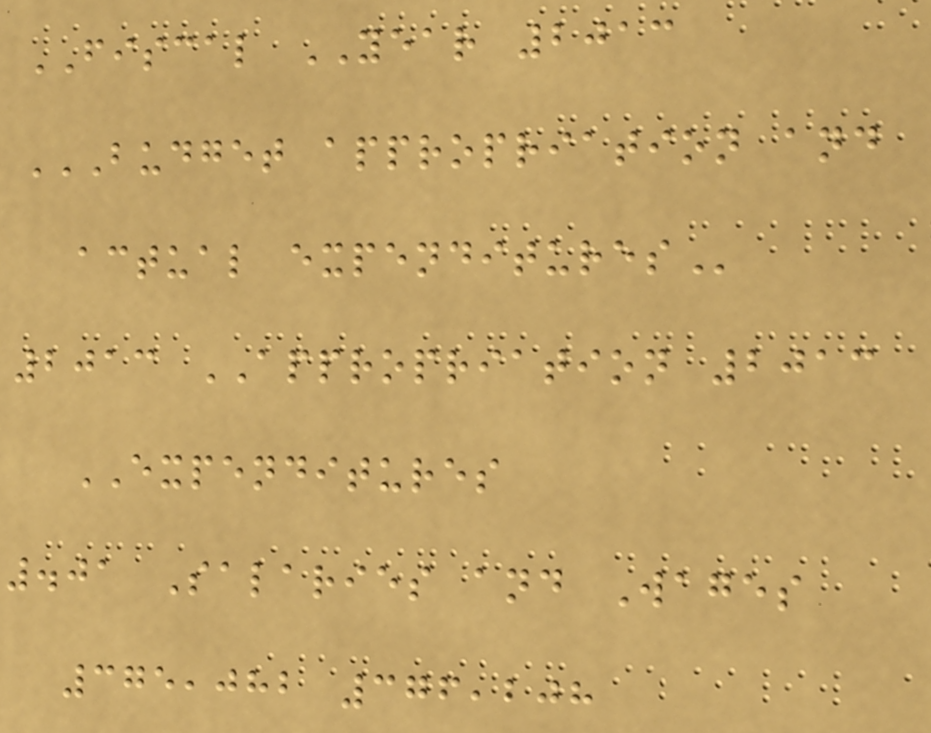FISCAL YEAR 2013
BUDGET APPROPRIATION AND
ACTUAL EXPENDITURES
2013 APPROPRIATION 2013
EXPENDITURES
.01 Salaries and Wages
375,082 376,208
